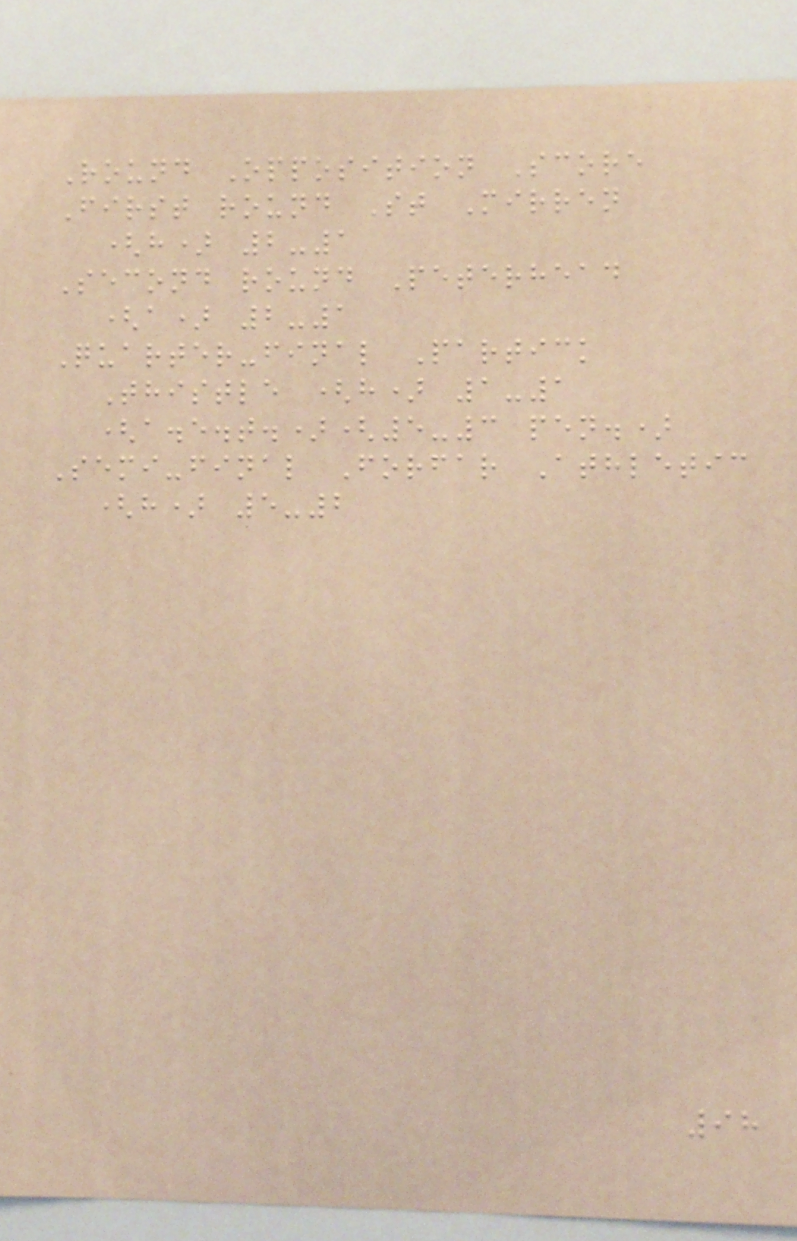Round Opposition Score
First round St Mirren
(h) 2-1
Second round Peterhead
(a) 2-1
Quarter-final Partick
Thistle (h) 1-1
(a.e.t.)(5-3 pen.)
Semi-final Forfar Athletic
(h) 5-2
98
